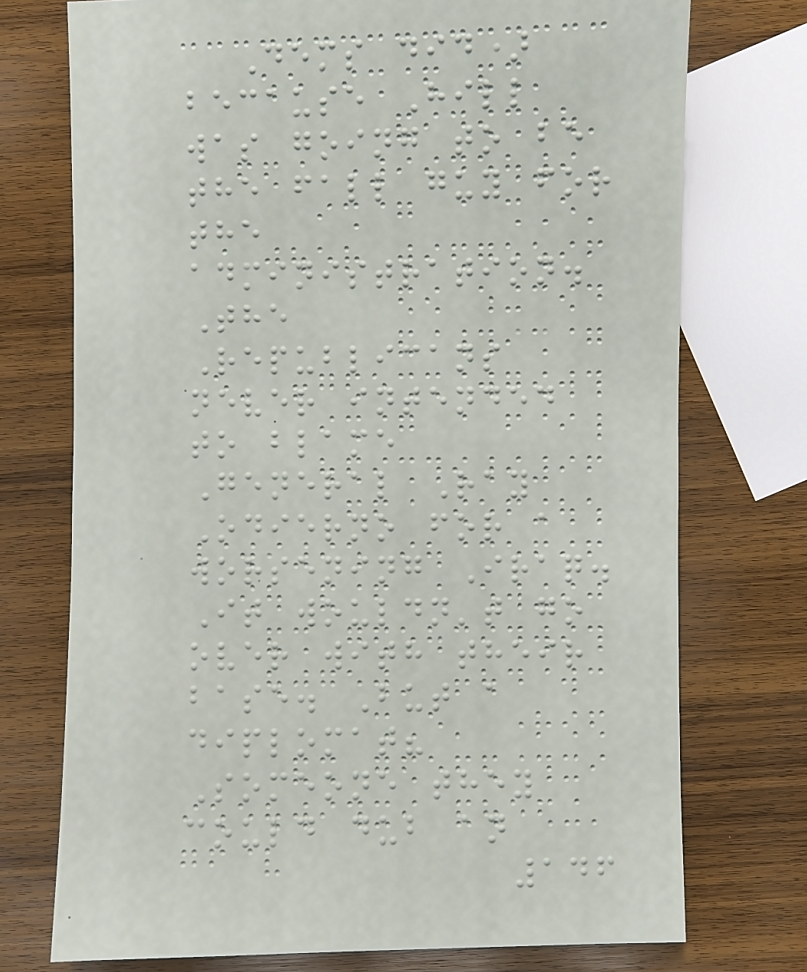Dems did)
because Hill
was going to be
the fall guy for
the
administration.
The
Republicans
never intended
to blame
General Ray
Odierno for a
worsening Iraq.
It wouldn't go
over with their
base. But a
diplomat?
Someone they
could dub an
146
